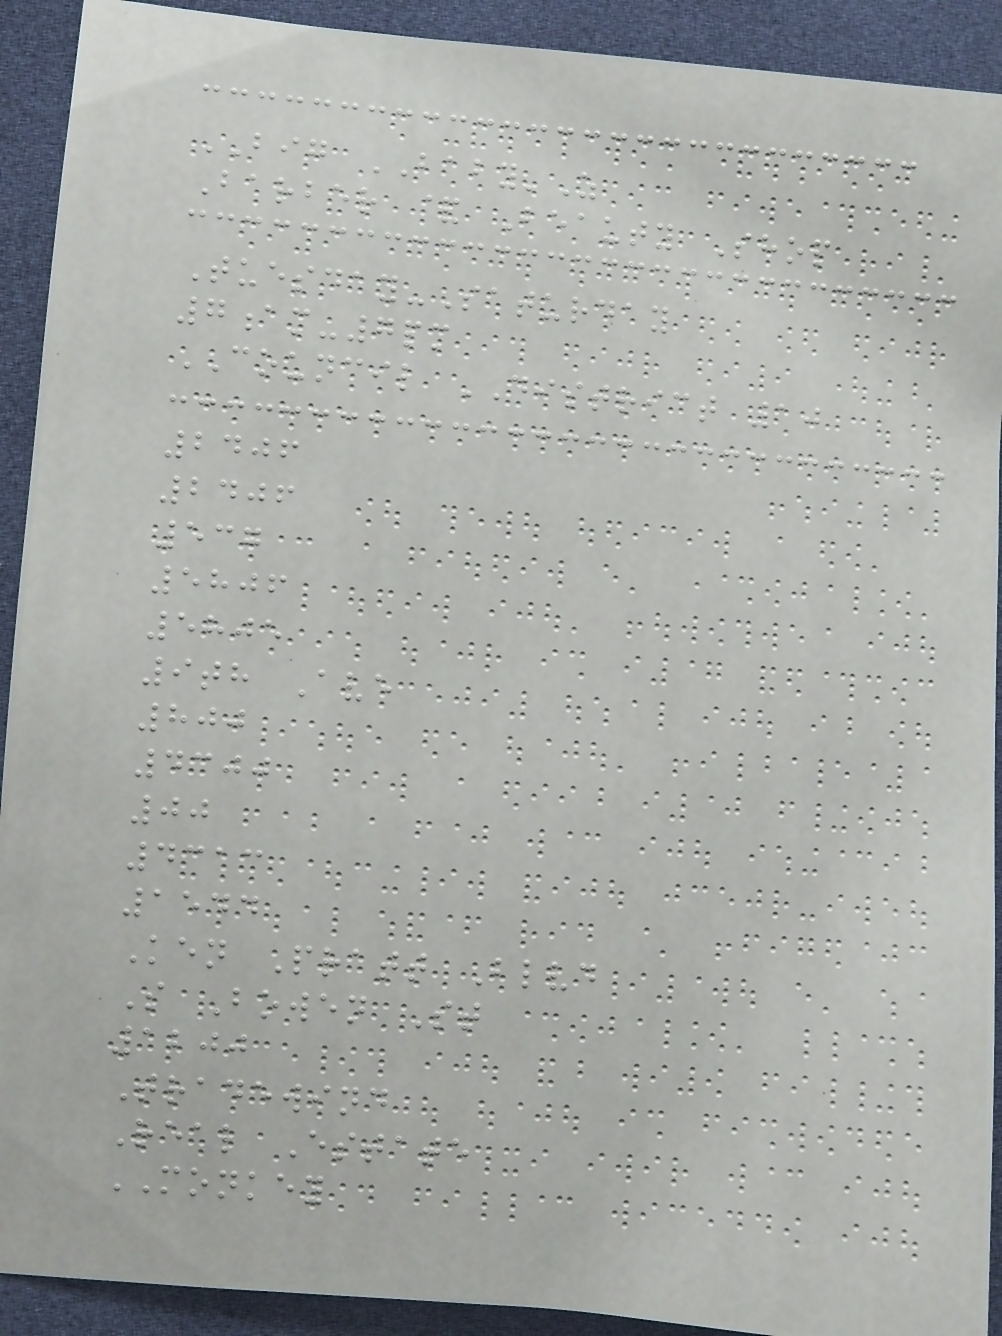BIG BABY'Z
Barber & Beauty Shop
Tuesday-Saturday
7am-7pm
COUNCIL DISTRICT 10
2406
2406
537
5806
5805
9th Ave
800
4300
00
4313
1544
Ken Pratt Blvd
S Bowen St
1200
Tradewind
Real Estate
MONKEY
